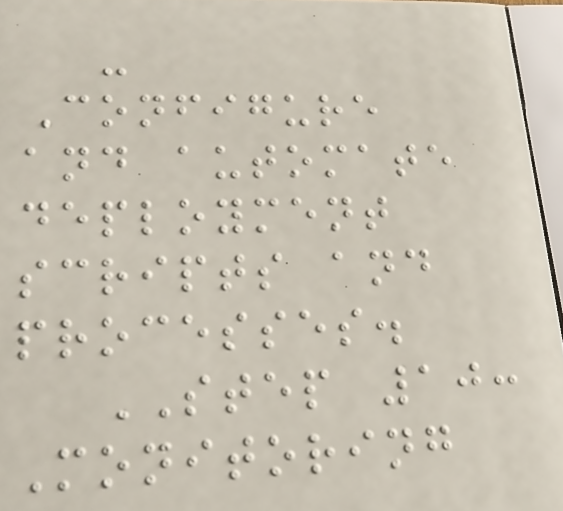-
Configure
and automate
deployment
scripts and
processes.
STEP 10:
Monitoring
